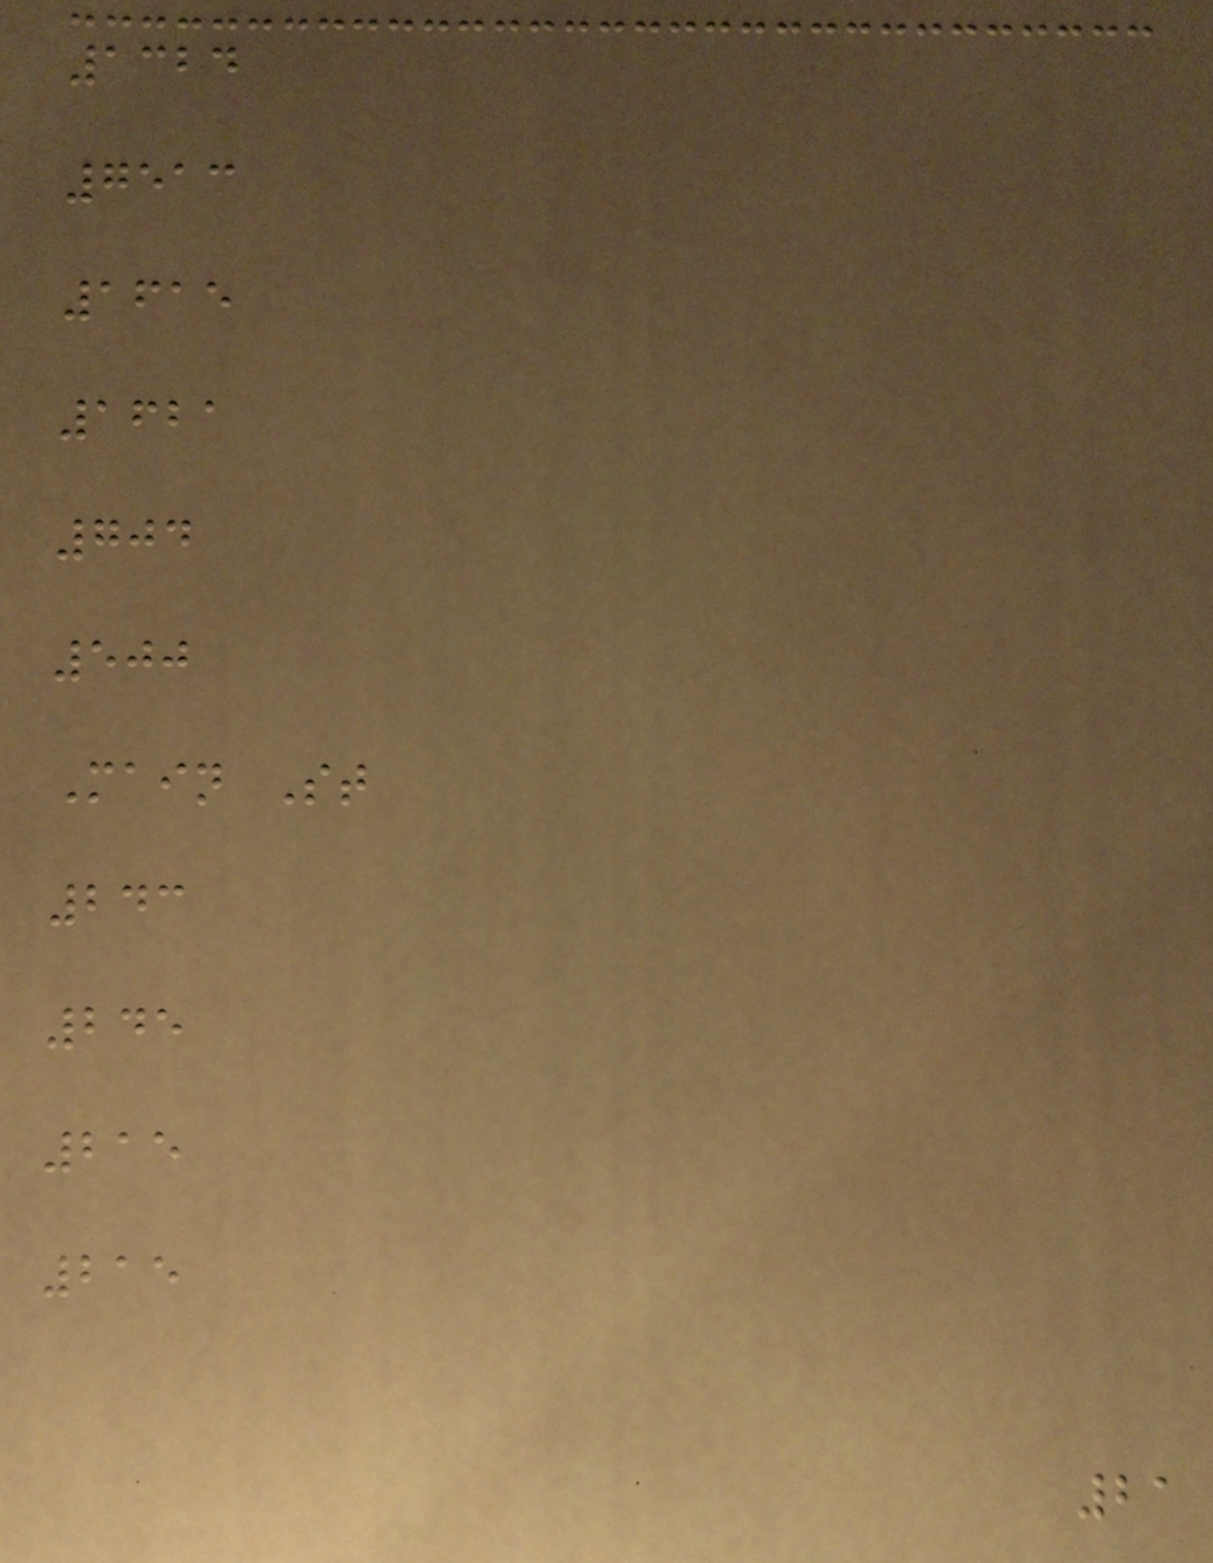1324
7513
1615
1621
704
500
Main St
243
245
215
215
21
